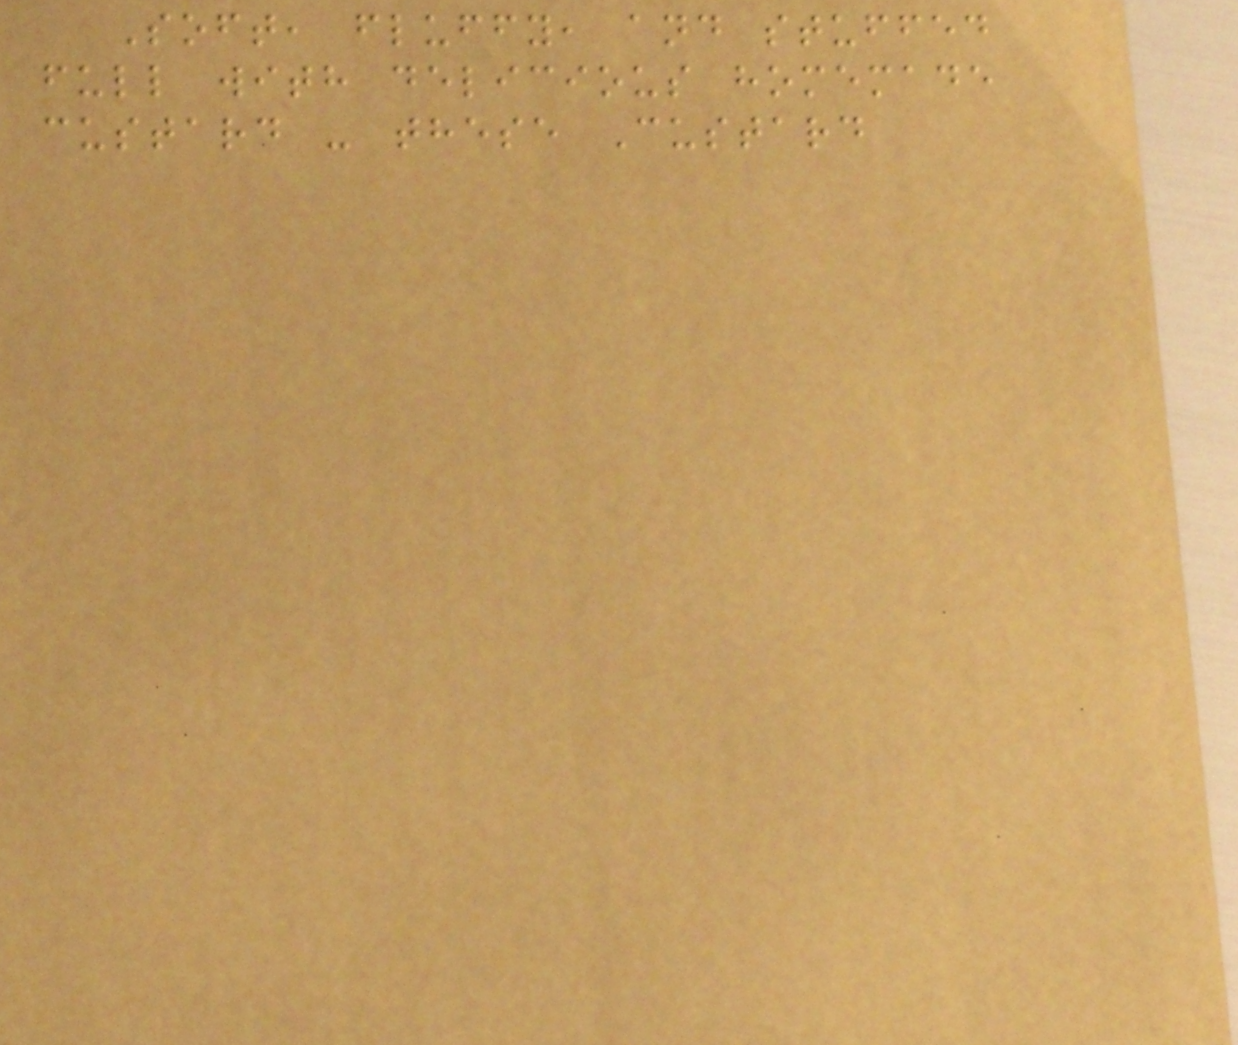Soft, fluffy, and stuffed
full with delicious homemade
custard - these Custard
